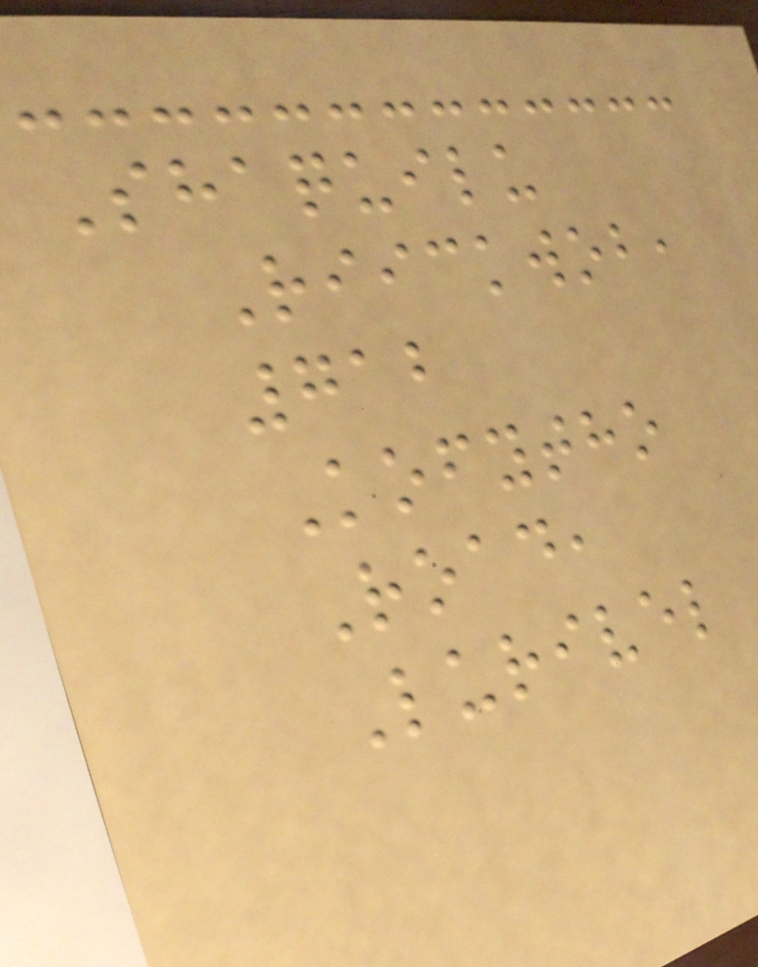Shaquilu
Riickwob,
712
Kofytho
Road,
Lurivel
